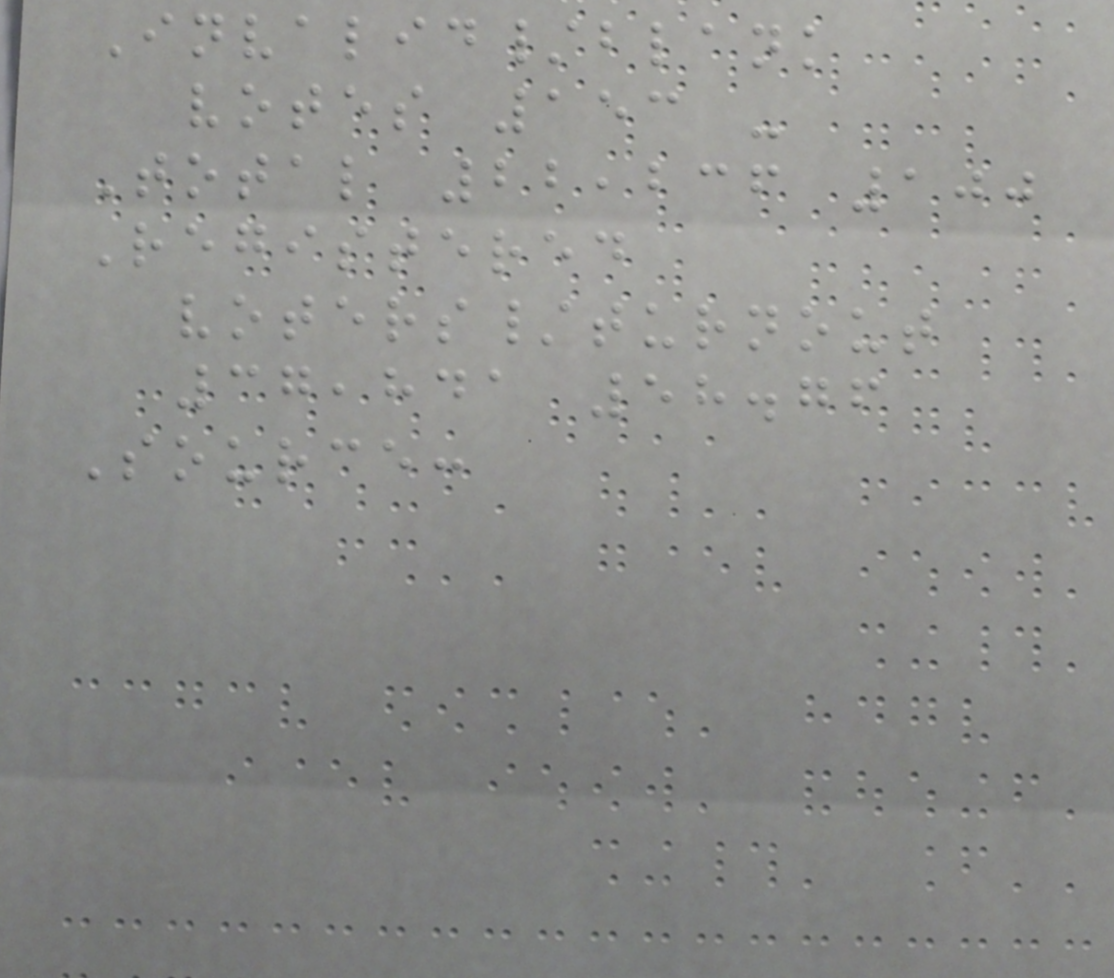Invalid/blank
votes 153 -
Total 22,236 100
Registered
voters/turnout
37,841 58.76
Source:
